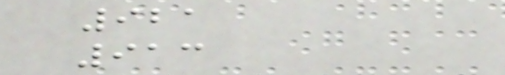921
913
